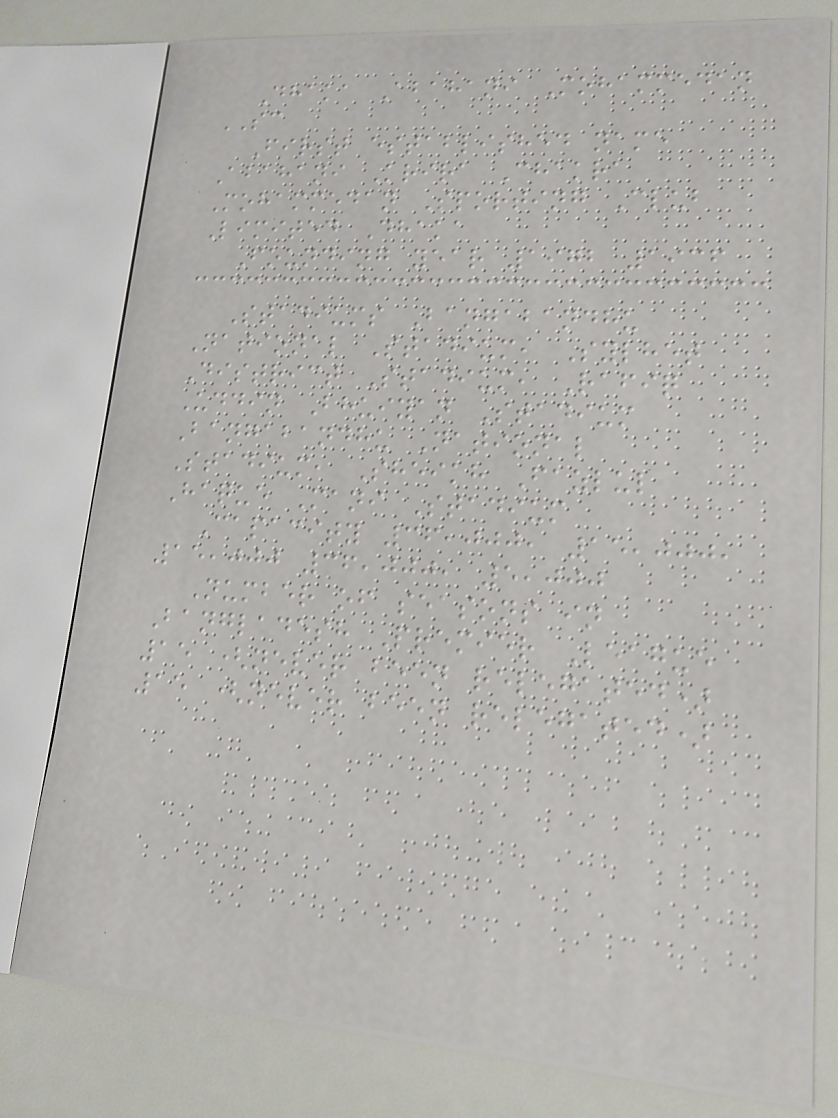Dhaka Abahani Mohammedan
SC
First established name
Abahani Krira Chakra
Mohammedan Sporting Club
Limited Dhaka
Founding year 1972 1936
Stadiums Bangabandhu
National Stadium, Sylhet
District Stadium, Rafiq
Uddin Bhuiyan Stadium
Bangabandhu National
Stadium, Sheikh Fazlul
Haque Mani Stadium
Capacity 36,000, 15,000,
15,000 36,000, 5,000
Number of seasons in
Bangladesh Premier League
15 (never been relegated)
15 (never been relegated)
